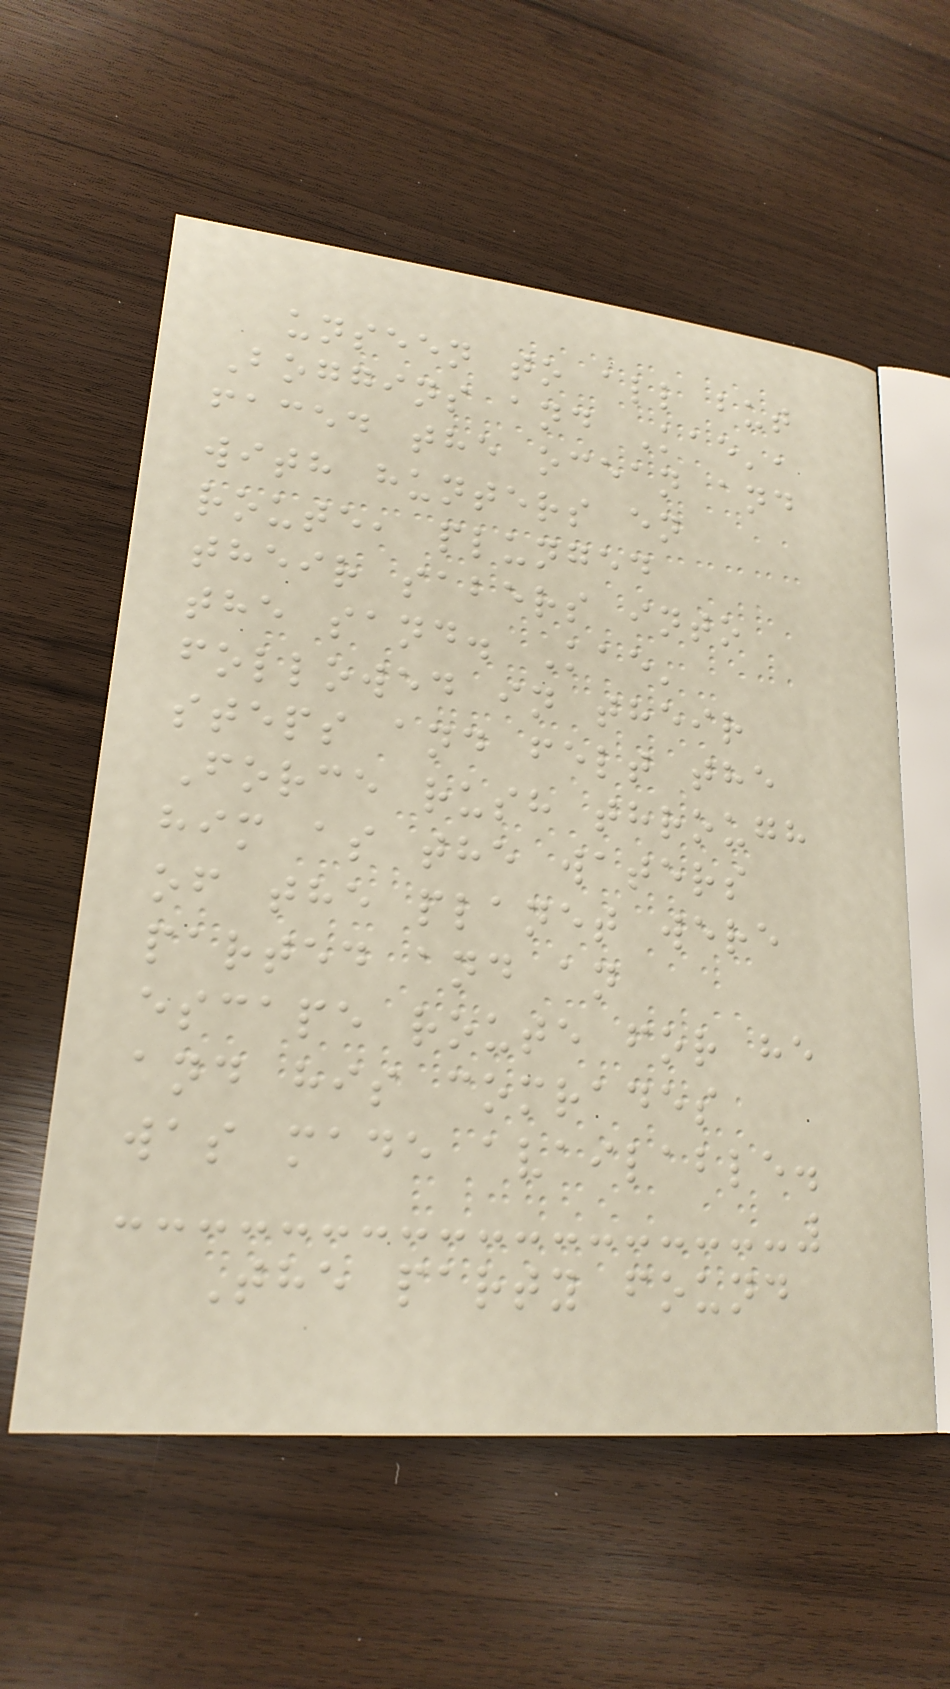unseen to all but
Boggins and Kae',
faced the ocean and
with hunters en
route, plunged
their sabers into
the sand. Kae'
followed in their
steps and felt the
Force rush through
him as the waters
of the planet were
parted and an
escape route for he
and his comrades
was made available.
The party found
